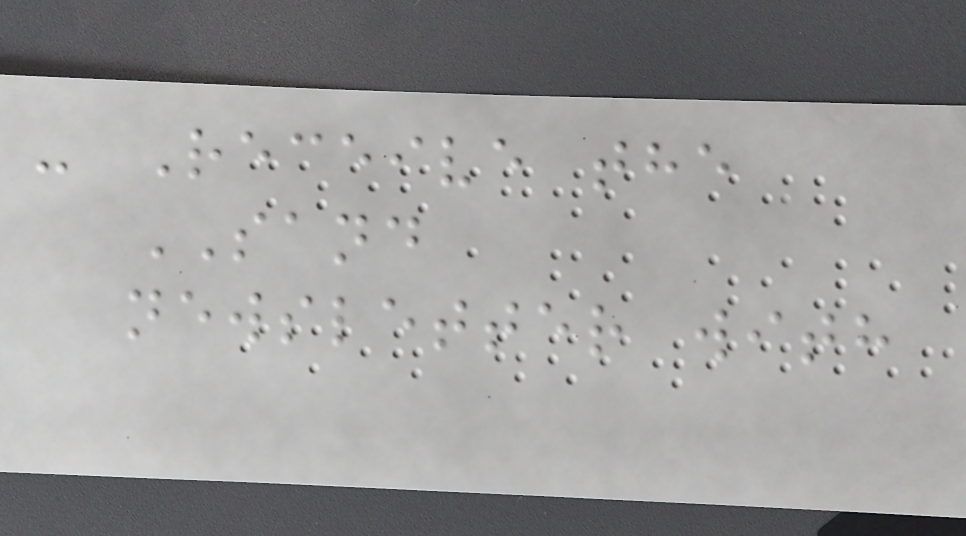- Receive the
SAND
newsletter with
